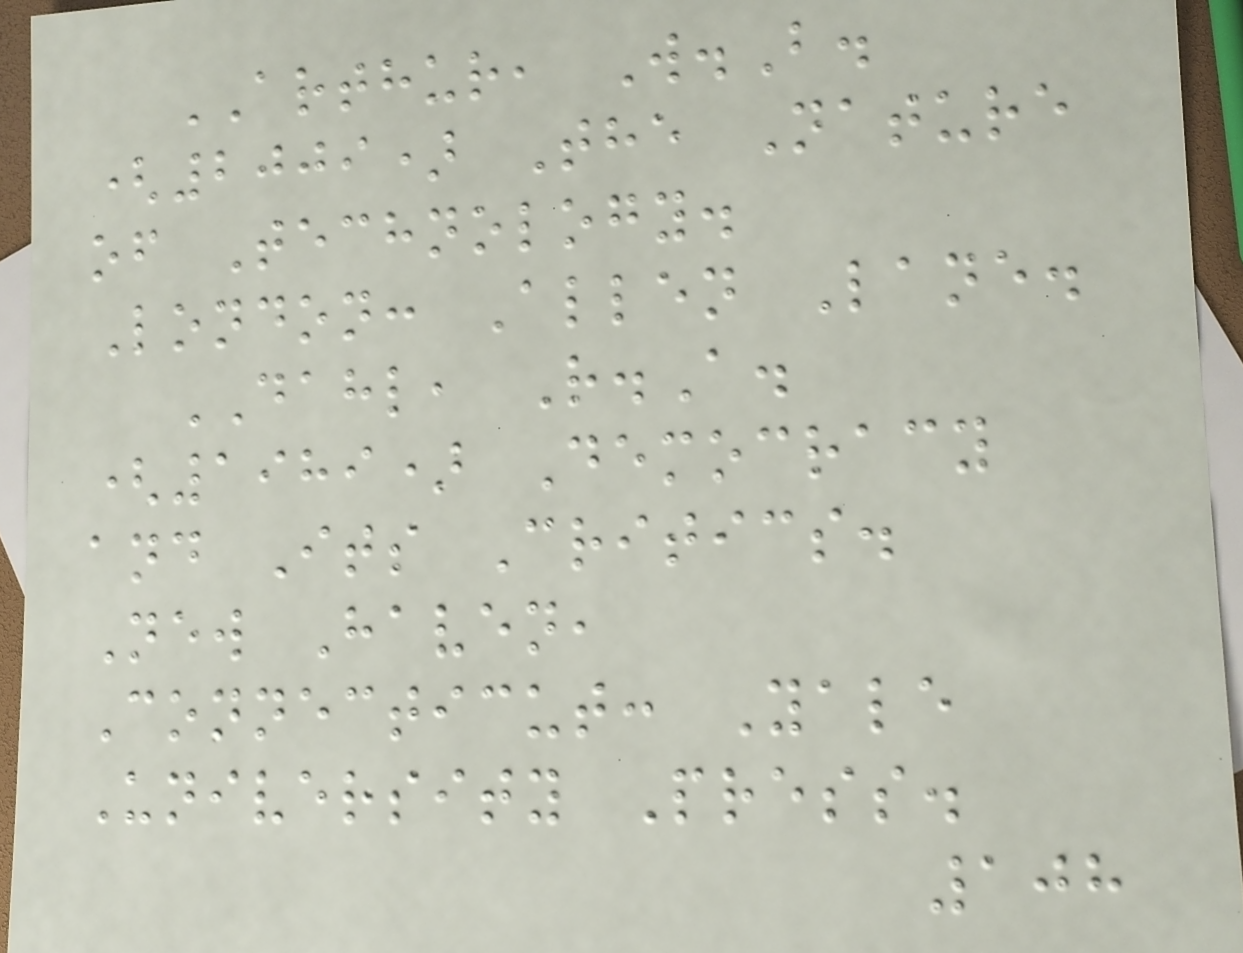ARTHUR, W.B.
(2009) The Nature
of Technology.
London: Allen Lane.
DAHL, R.A.
(1989) Democracy
and Its Critics.
New Haven,
Connecticut: Yale
University Press.
108
